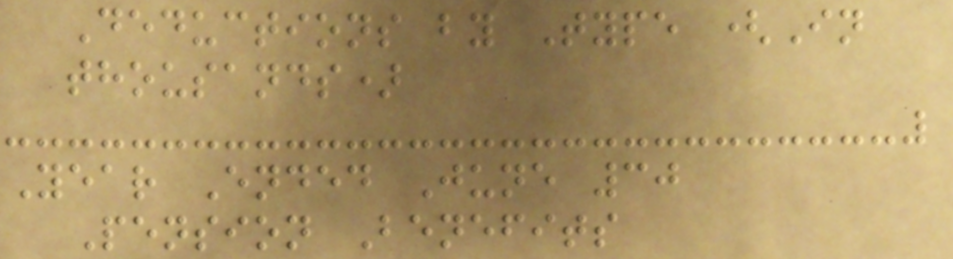Deductions by Type (In
thousands)
Year Ended June 30
Pension Benefits
